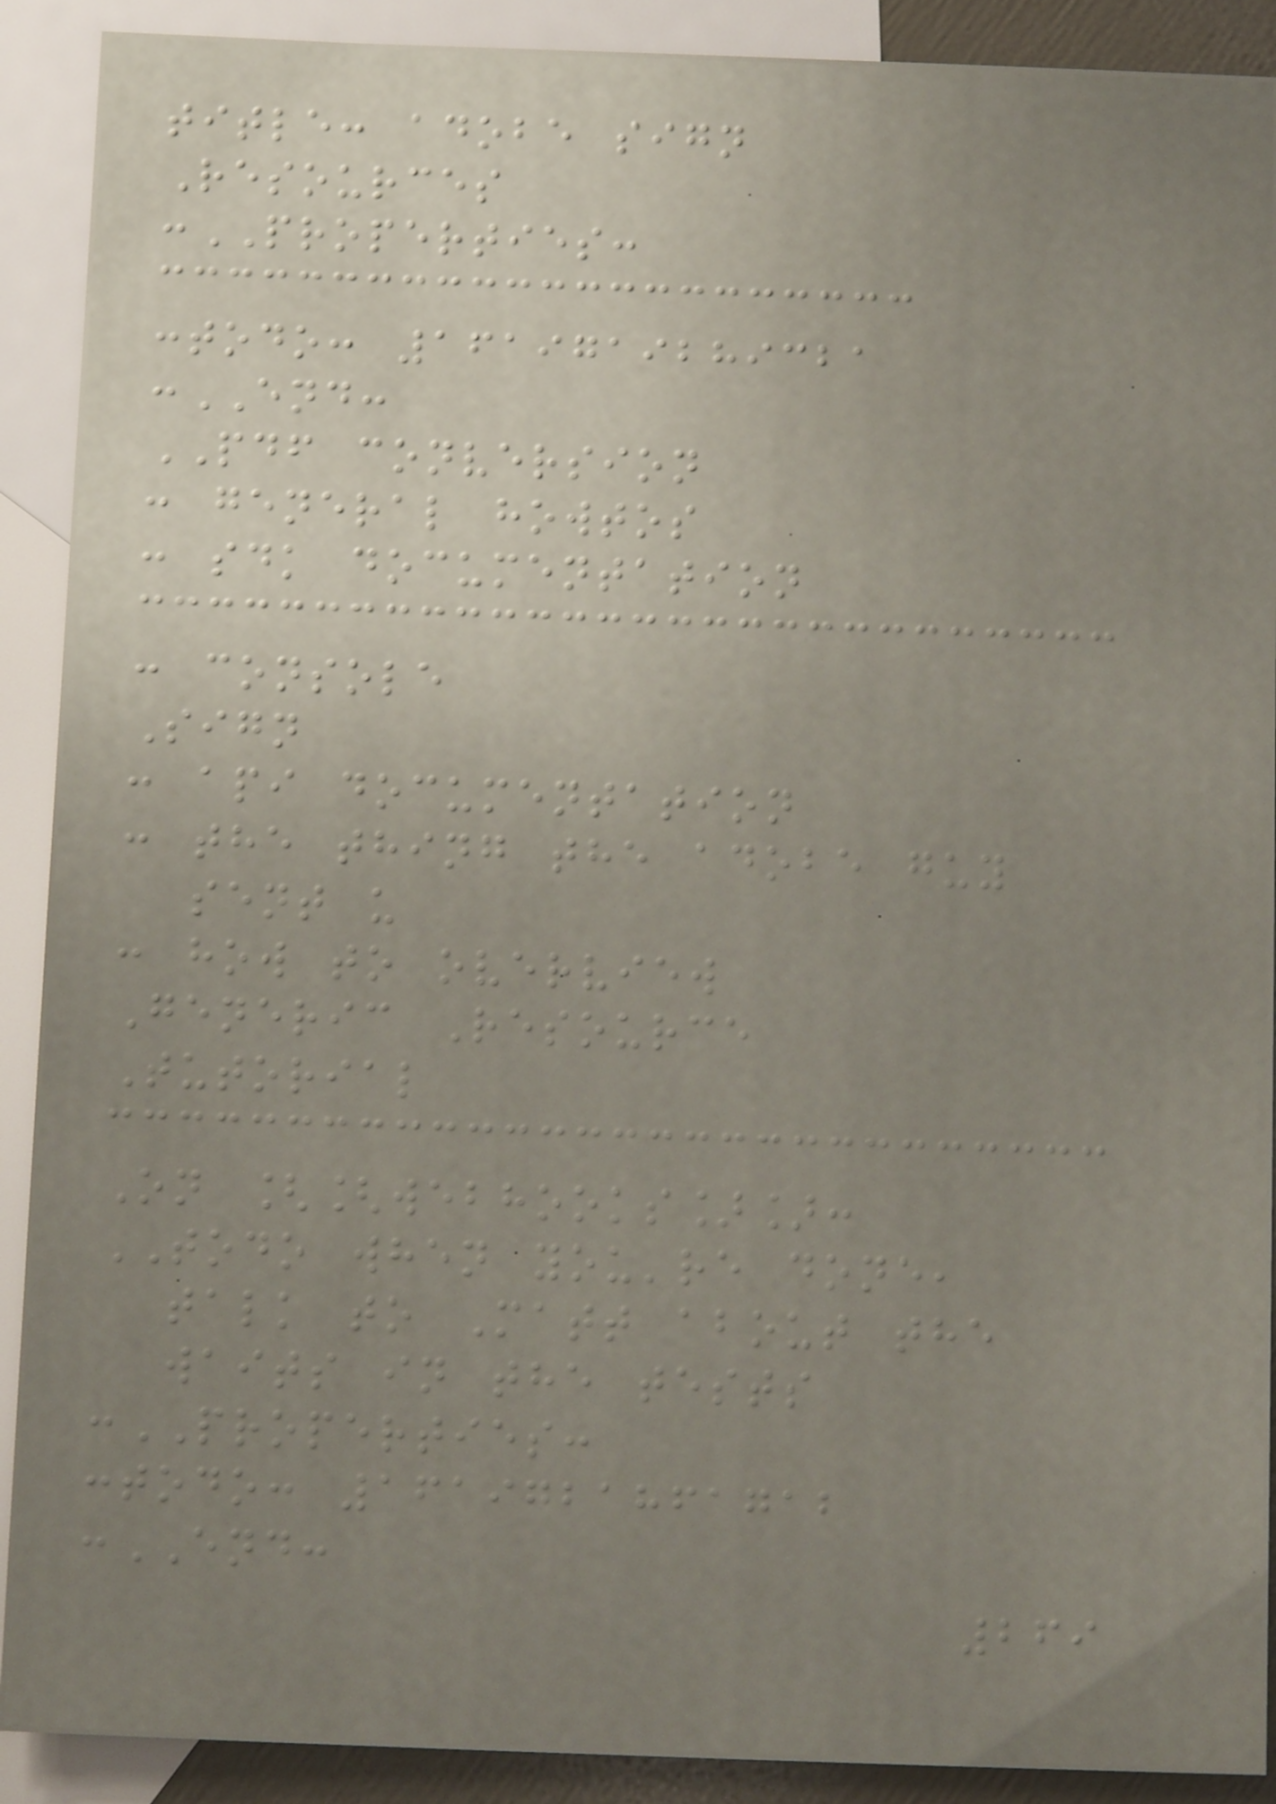title: adobe sign
Resources
:PROPERTIES:
:todo: 1619719289321
:END:
PDF conversion
: general howtos
: sdk documentation
: console
Sign
: api documentation
: the thing the adobe guy
sent u
: how to overview
Generic Resource
Tutorial
On [[webhooks]]:
TODO when you're done,
talk to Matt about the
waits in the tests
:PROPERTIES:
:todo: 1619721861712
:END:
269
